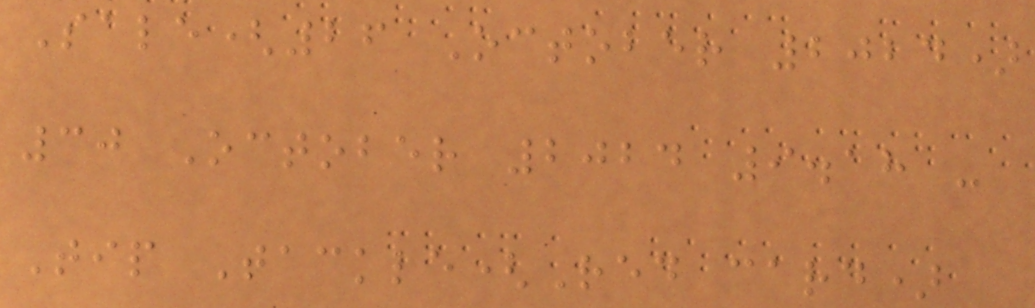Sale(26 October 2024)
30 October 2024 9.18 -
Tip Tackle(Red card)
